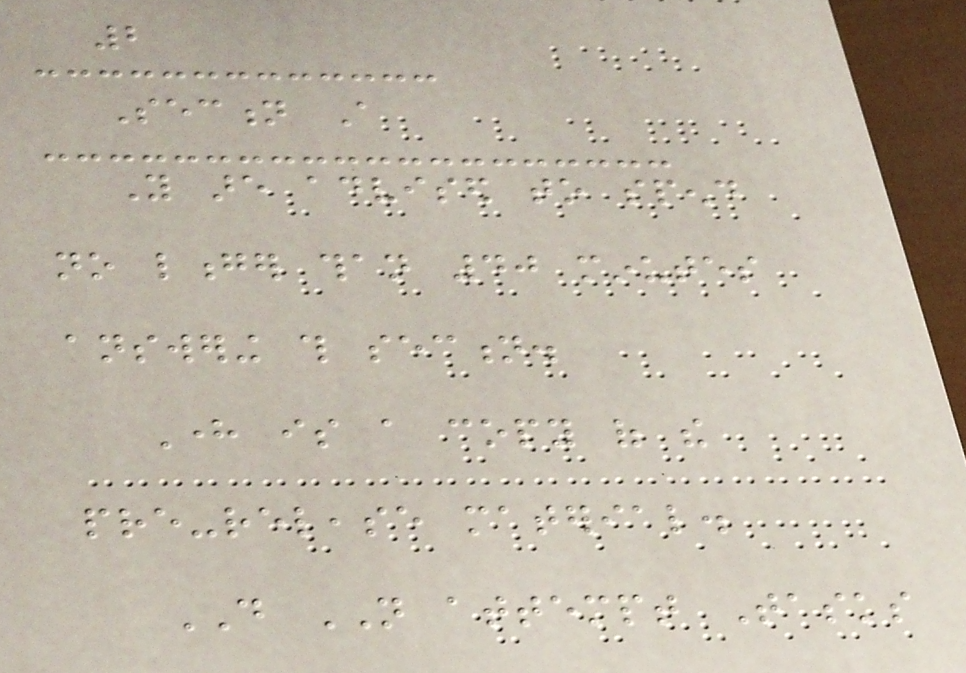2
Section A
You are advised to spend
no longer than 40 minutes
answering this section.
Here is a copy of the
pre-release material.
DO NOT attempt Tasks
